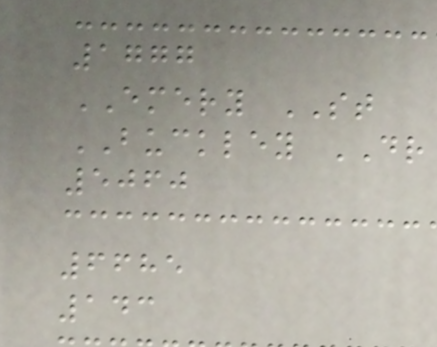1777
EMERY ST
BUCKLEY DR
5060
6685
143
